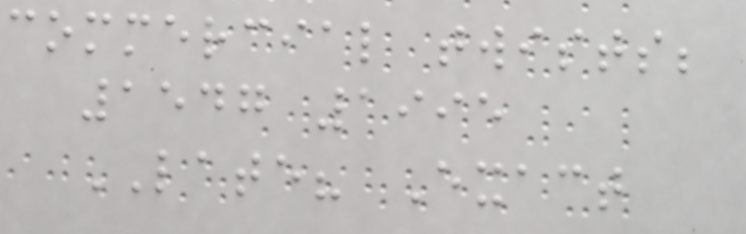commercial twists;
1547 1995
LATE? Exact
